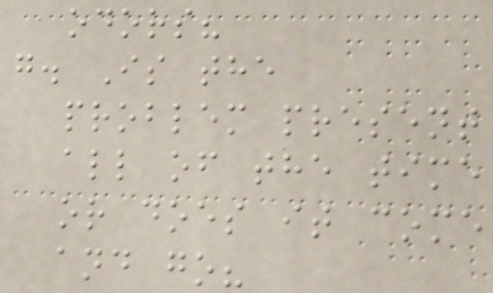odors?
g. Is the
problem present
all of the time
or does it come
and go?
